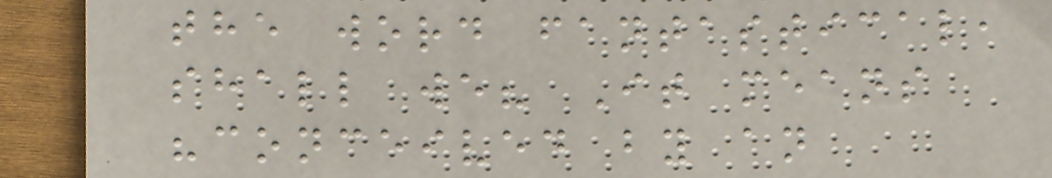the word fantastical,
shall we? It means
"conceived by an
